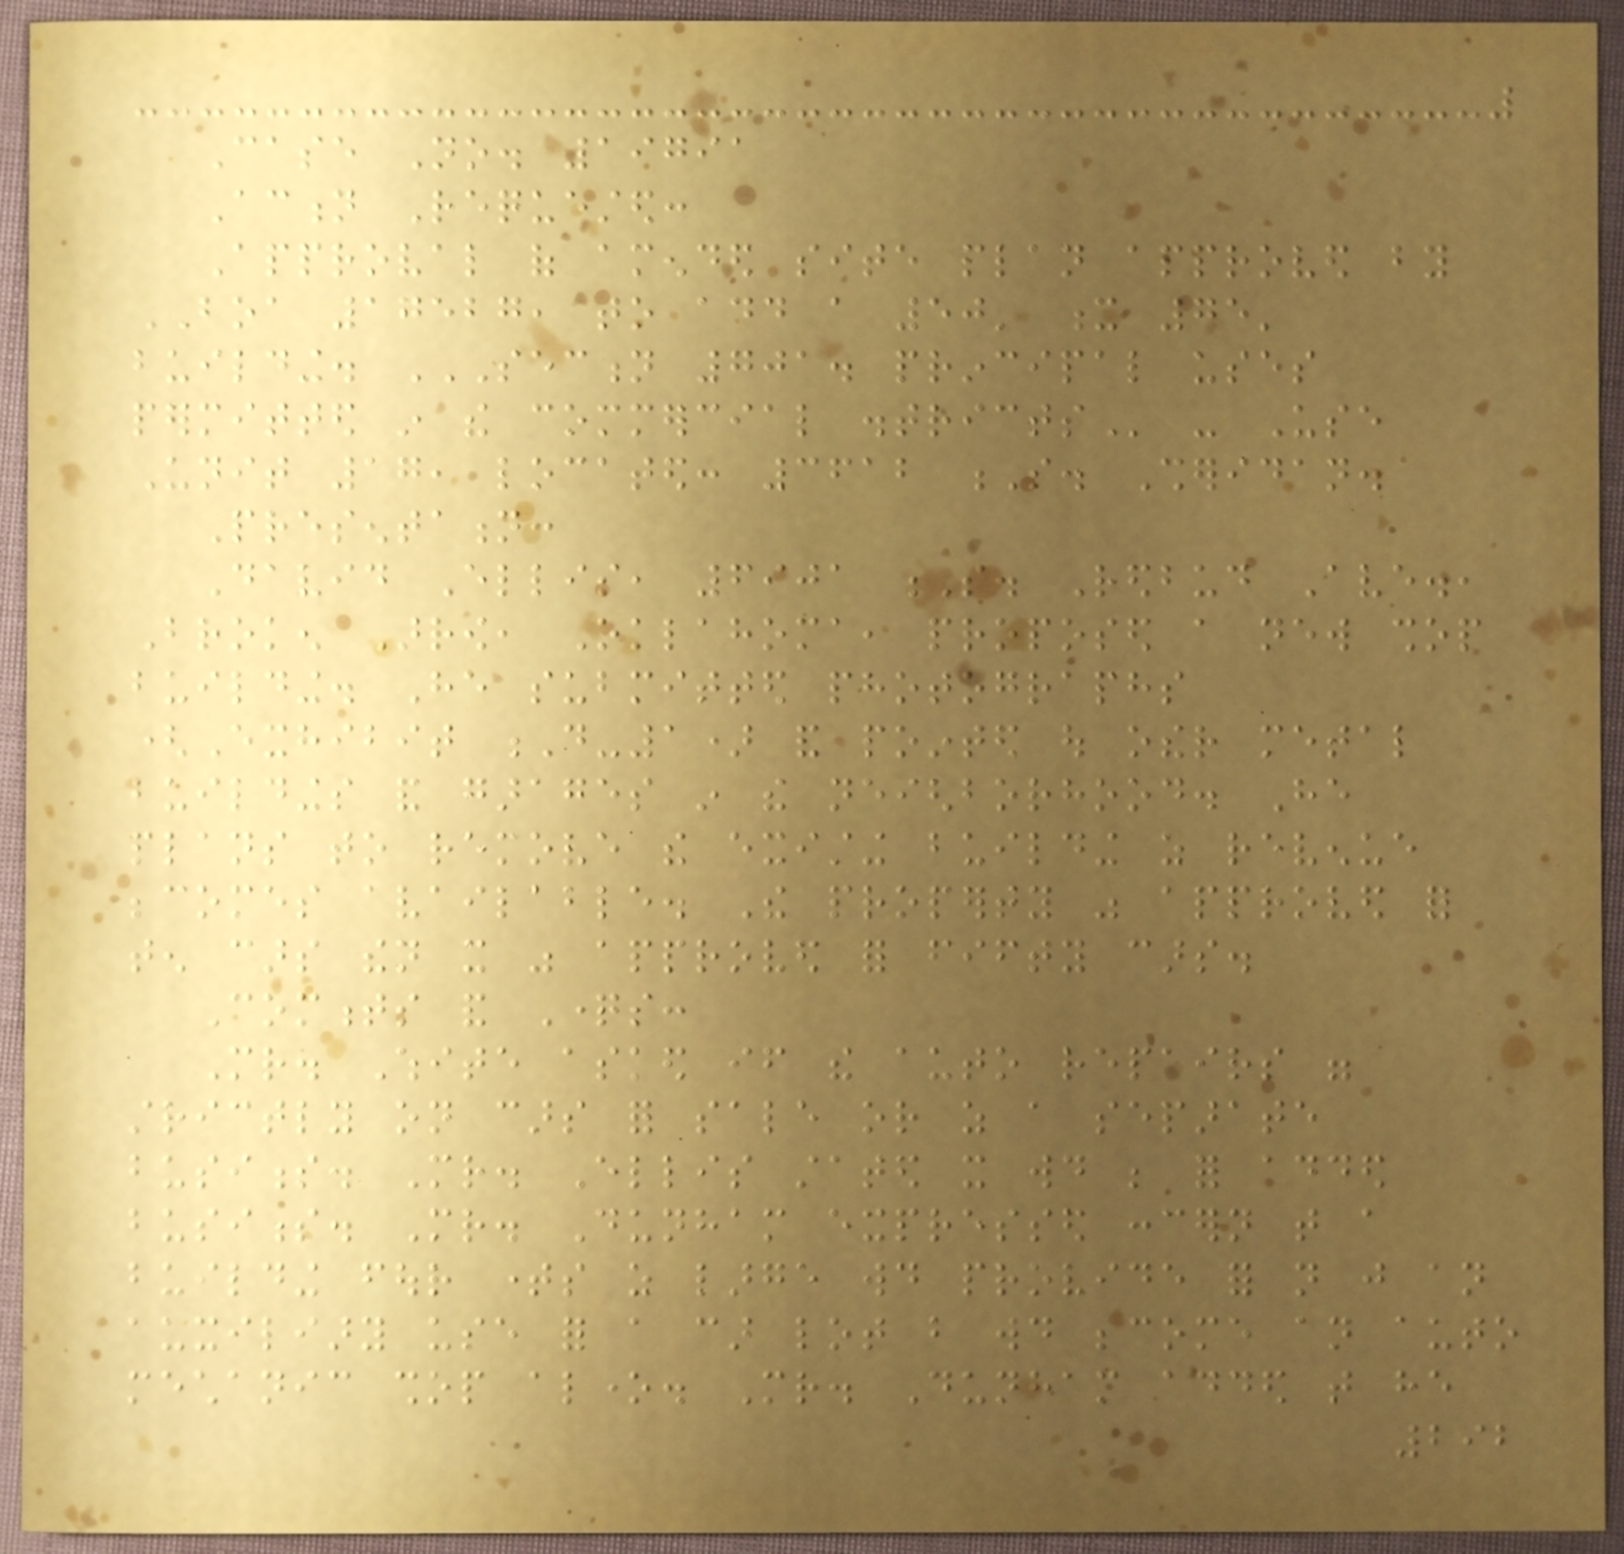Case No. 19791
Action Requested:
Approval of amended site plan approved by
BOA 17527, to add a 50' x 75'
building. SECTION 701. PRINCIPAL USES
PERMITTED IN THE COMMERCIAL DISTRICTS - Use
Unit 17, located: 3612 S. Sheridan.
Presentation:
David Ellis, 6901 S. Redbud Ave.,
Broken Arrow, Oklahoma, proposed a new shop
building. He submitted photographs
(Exhibit D-1) and pointed out other metal
buildings and garages in the neighborhood. He
plans to remove the existing building as revenue
becomes available. The property was approved for
ten cars then it was approved for fifty cars.
Comments and Questions:
Mr. White asked if the auto repairs were
strictly on cars for sale or as a separate
business. Mr. Ellis stated it would be for added
business. Mr. Dunham expressed concern that a
building four times as large would provide for not just an
auxiliary use for a car lot but would become an auto
mechanic shop alone. Mr. Dunham added that he
292
